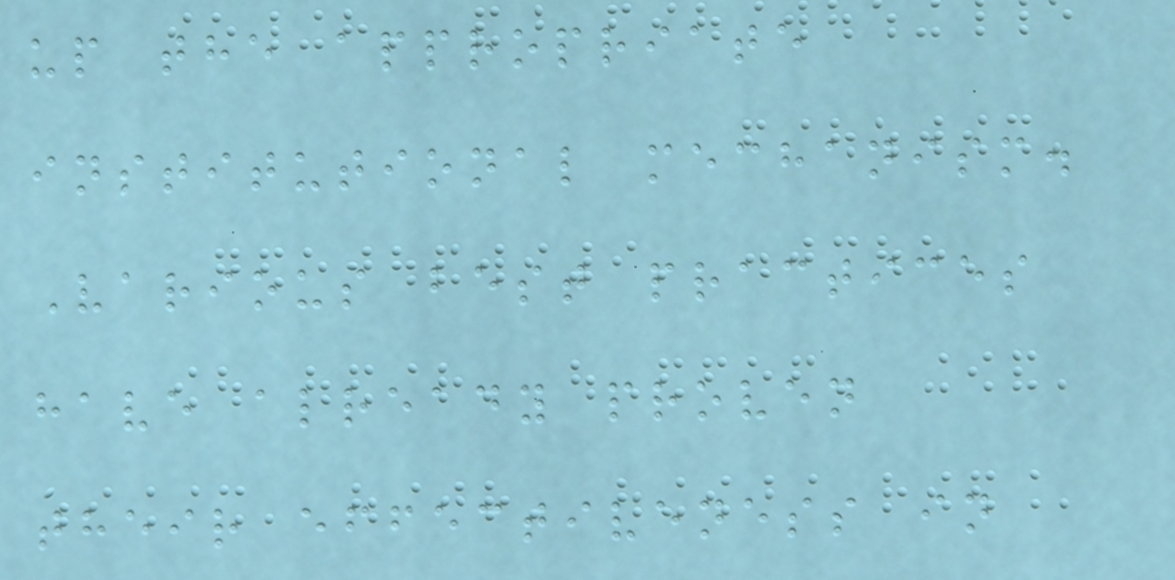up the appropriate
institutional mechanism.
Various best practices
have already proven
their effectiveness in
